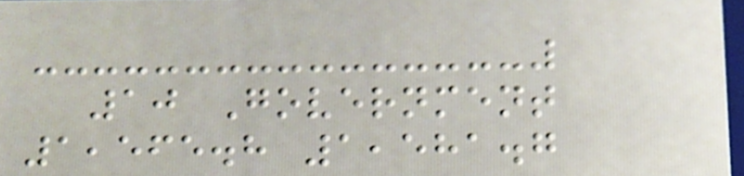10 Government
1,565.8 1,581.7
